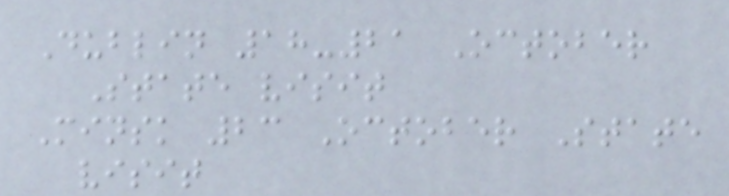Dublin 18-21 October
State visit
Minsk 23 October State
visit
